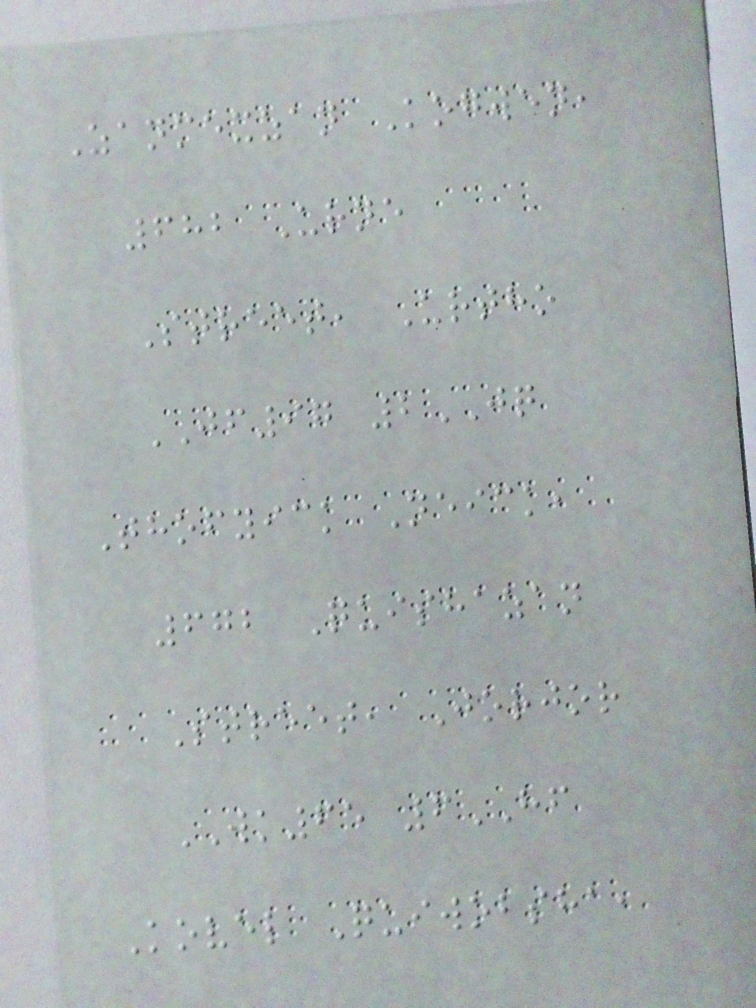Zanmexzan Kogwen,
682 Urne
Street, Urtho
JF97 2JQ
Thofyick Neick,
672 Quishazan
Street, Jorjor
WK65 6HF
Kovel Quiwobsha,
